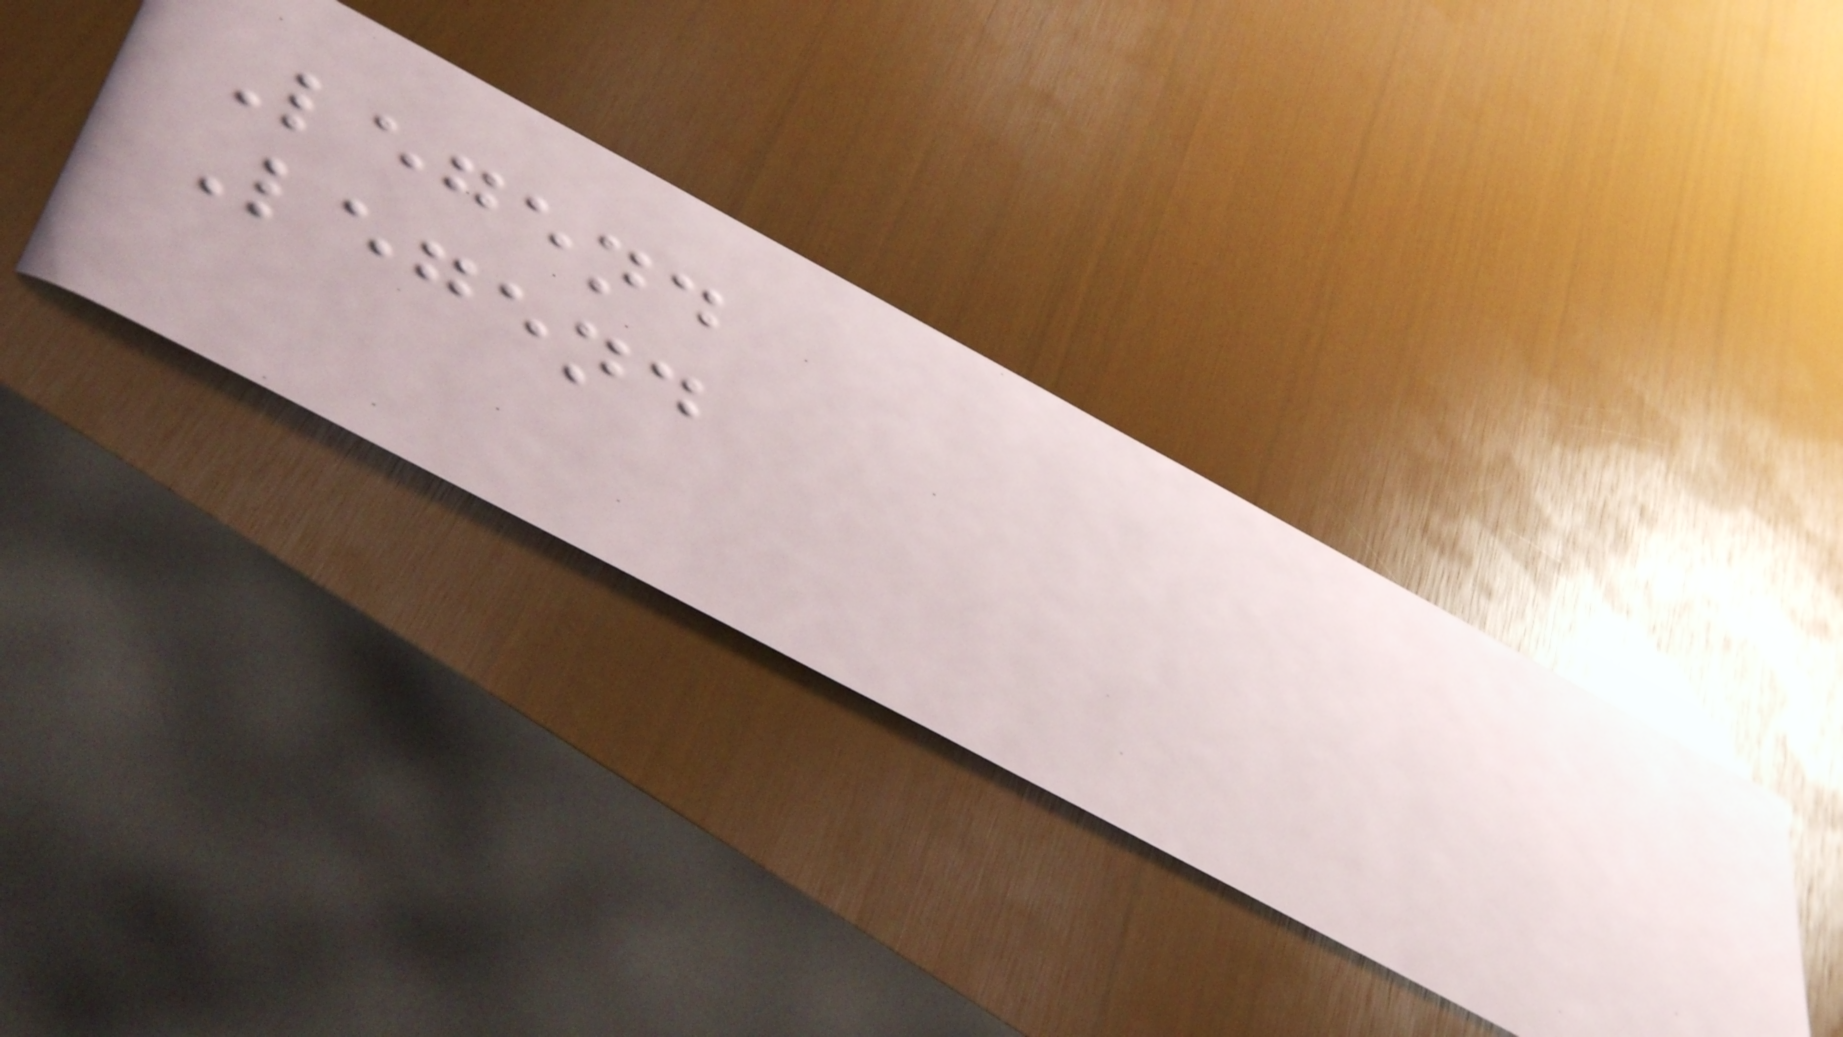Legend
Legend
